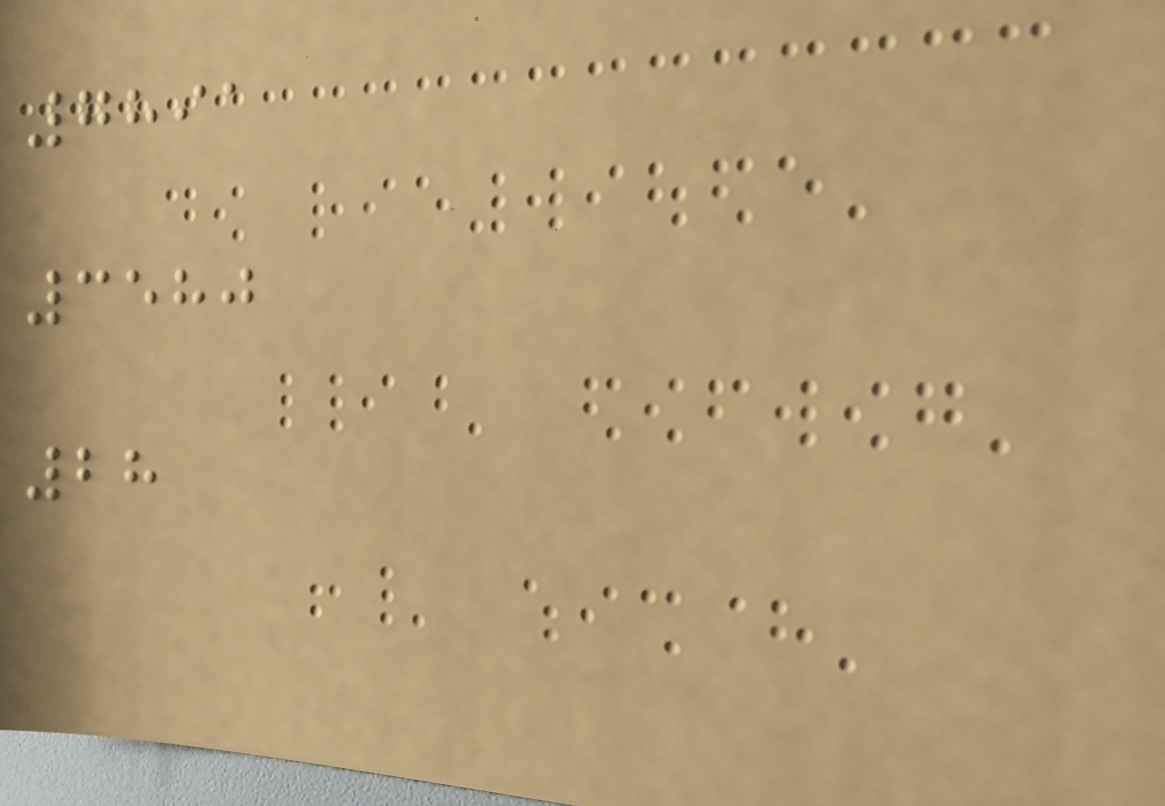7891
3580
28
